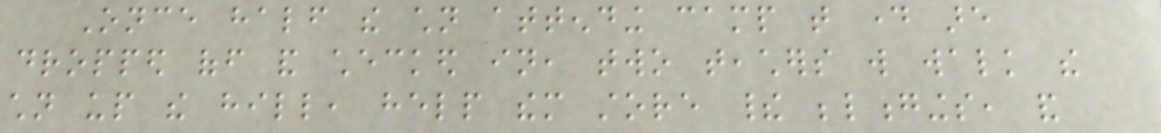Once half the children attending camp that day are
dropped off and checked in, two teachers will walk the
children up the hill, help them store their belongings, and
